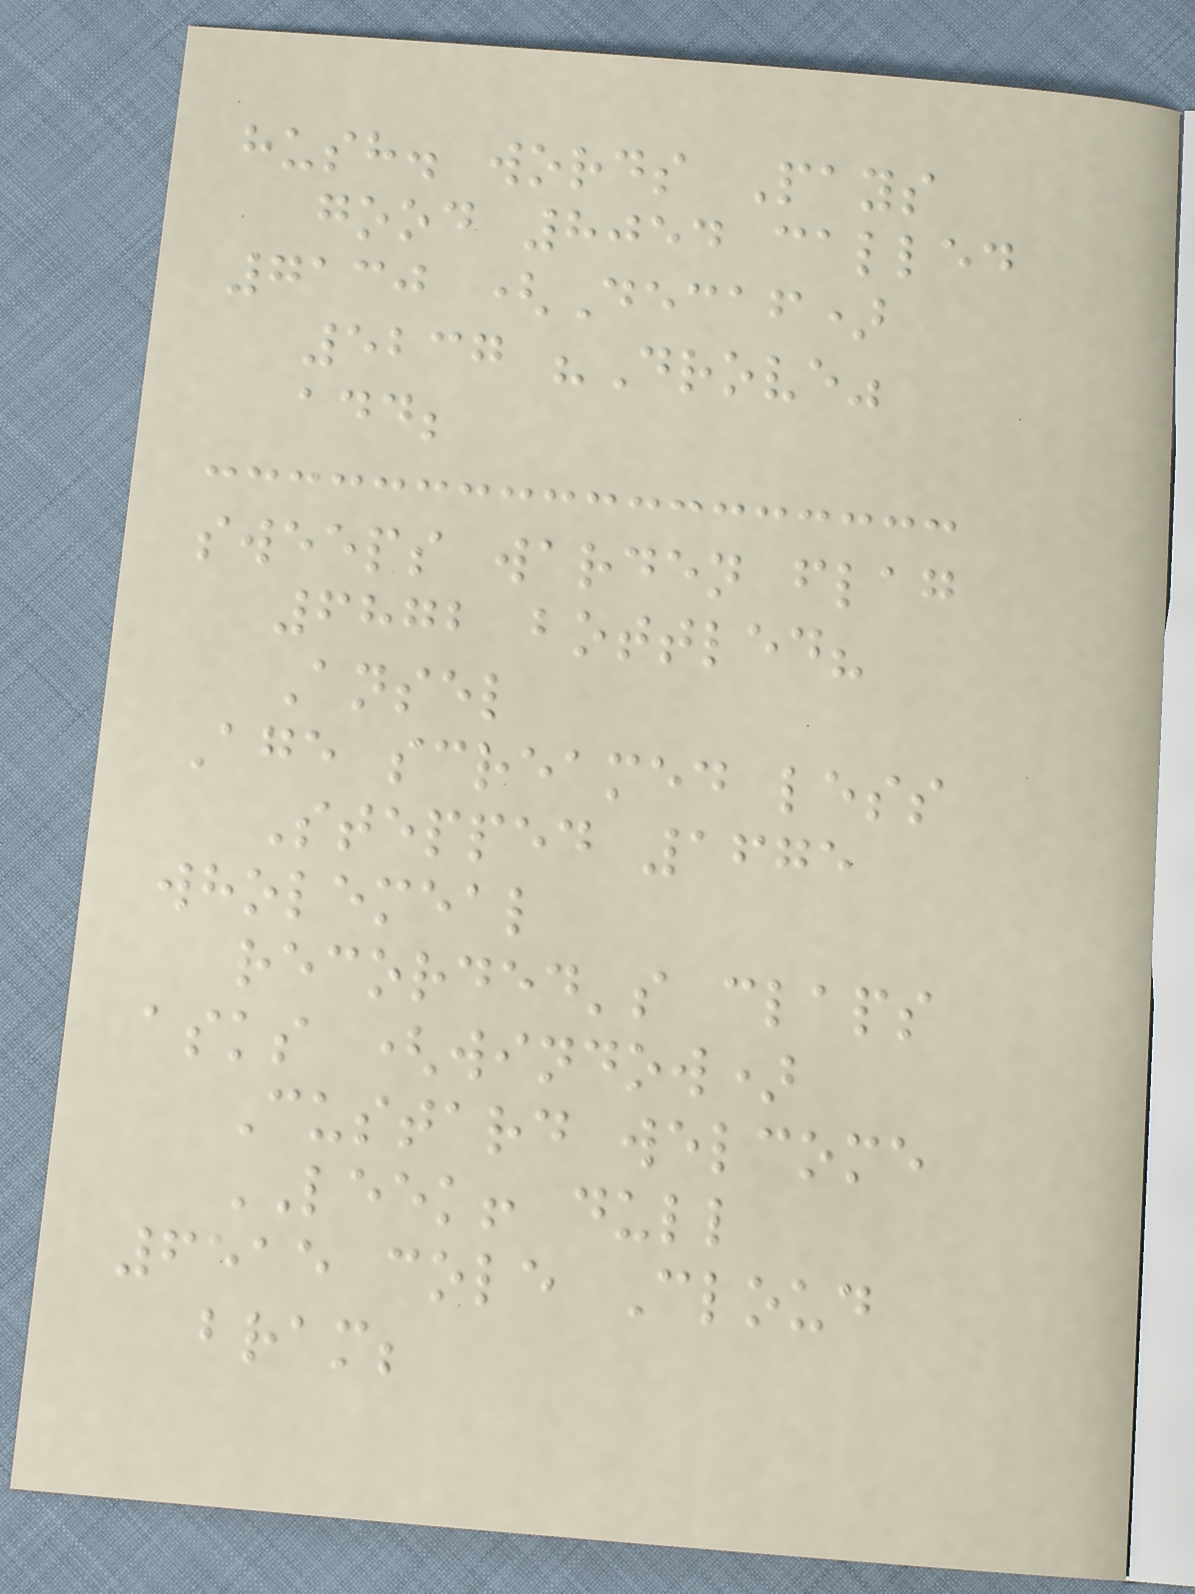hush. words Pays
good 8054 called
7130 (Decaf)
5237 "Drove"
add;
sweeps warden flag
6872 bottled?
Ansel
Age screamed less
Stepped 1675
wholemeal
recorded's claps
asks (window)
Custard welcome
LEEK! dull
6515 cole Cloud
bram;
